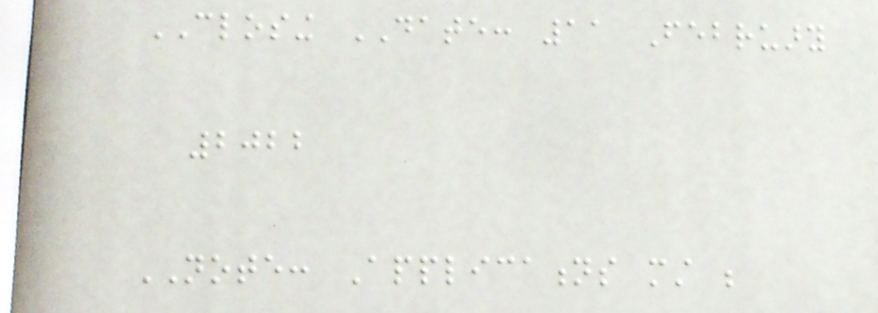CLOSING DATE: 11 February
2022
NOTE: Applications must be
